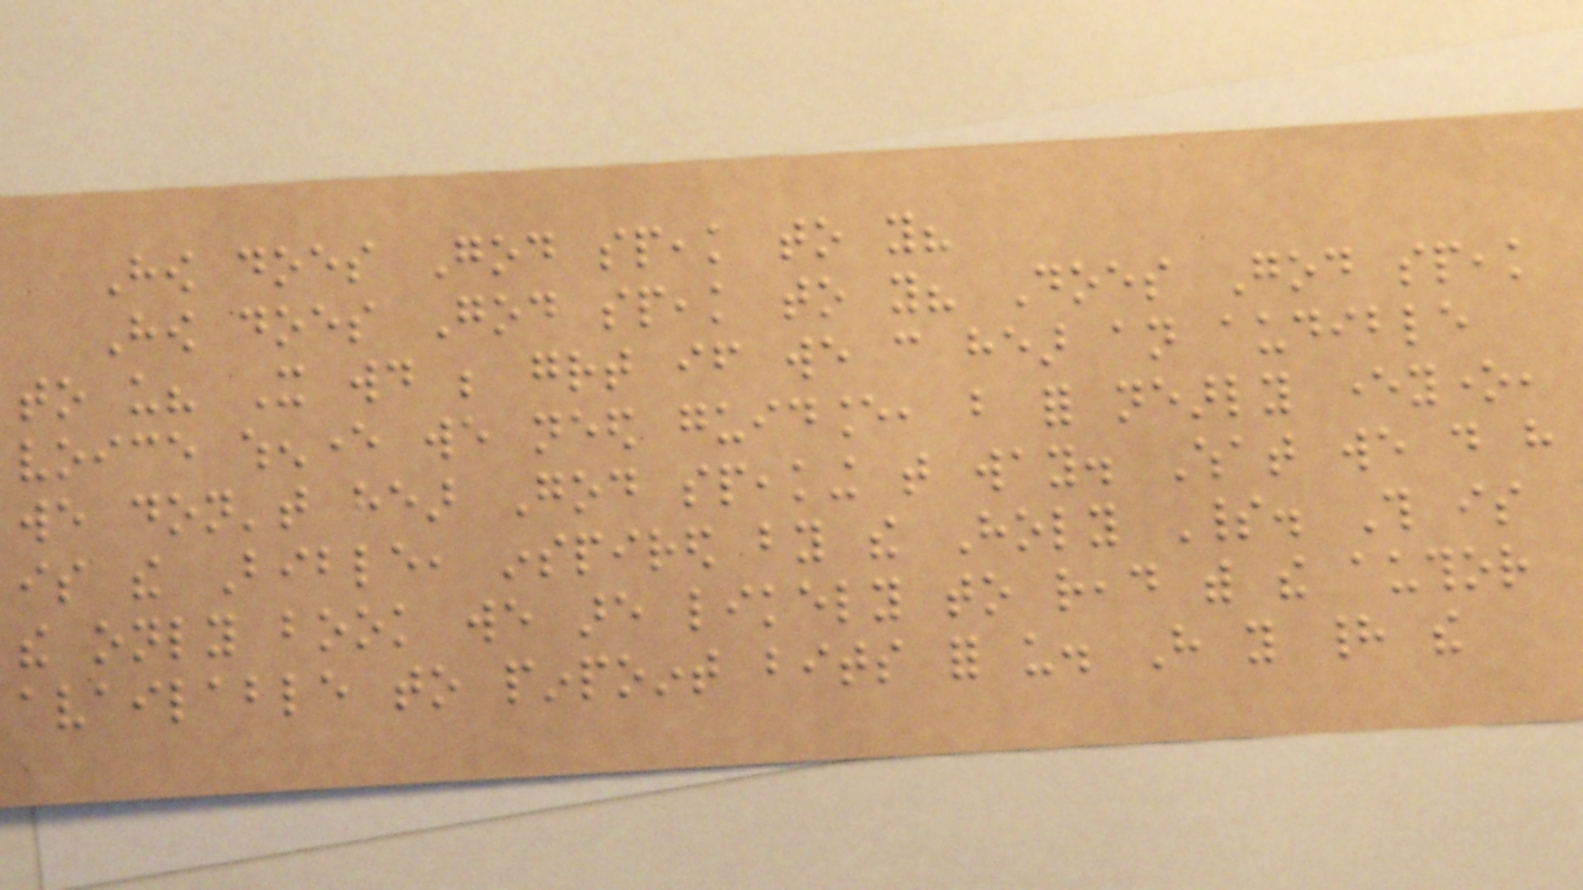How does God speak to you?
How does God speak to you? Does God speak
to us? It would be great if we can hear an audible
voice whenever we need guidance, but for nearly everyone,
we don't hear God speaking that way. What we do have
is the Bible, inspired by the Holy Spirit. This is
the only book we are likely to read with the author
available to pinpoint bits for us. Have you had the
